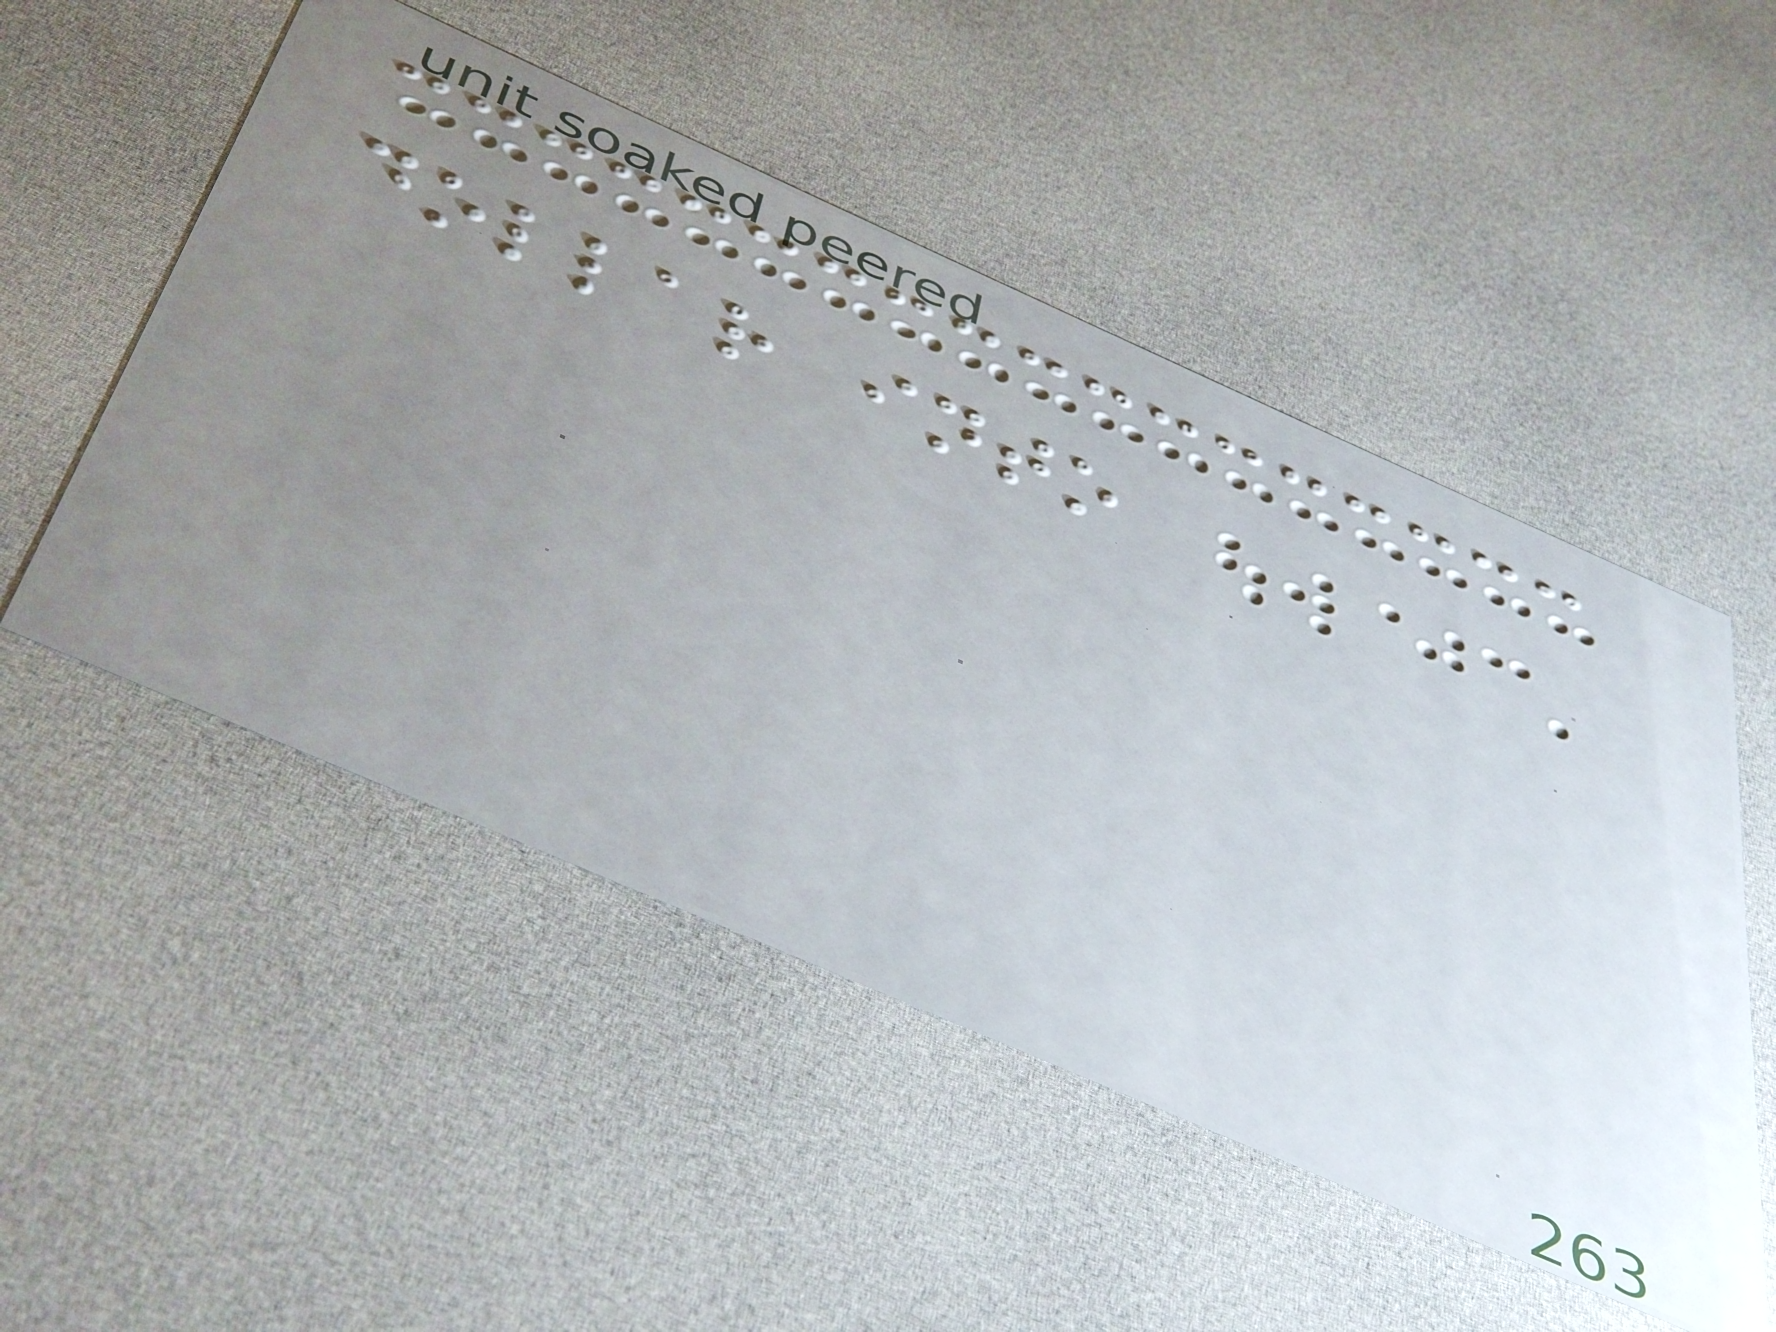dollar into
